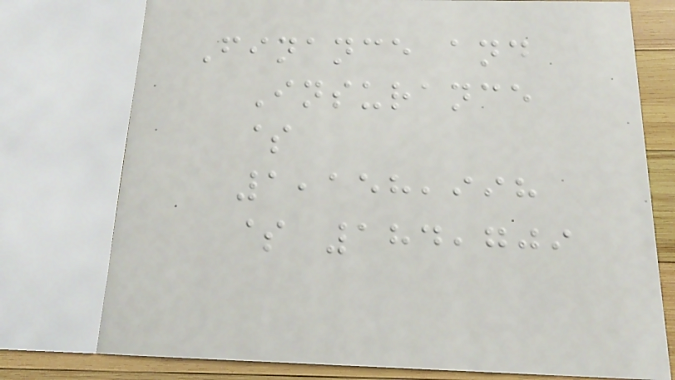Finance and
Insurance
$
1,158,998
$ 184,709
